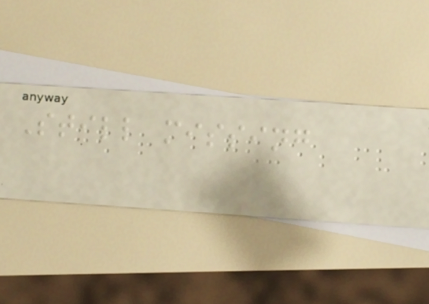Still missing
